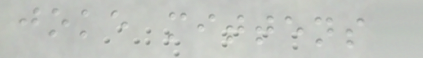joke mittens
